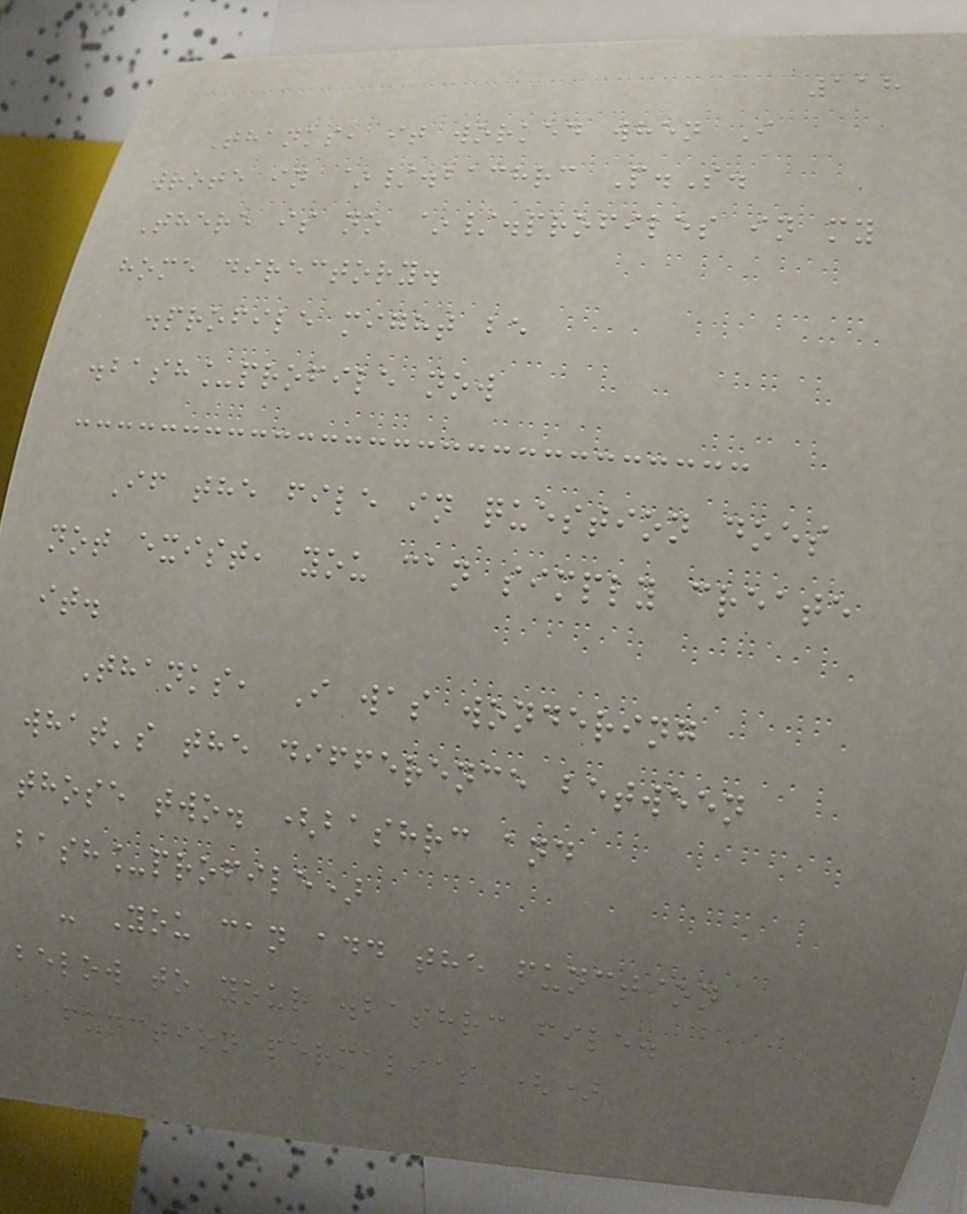118
Thanks, it worked when I
wrote in ~/.bachrc P.S.
There is no ~/.profiles in my
home directory.
.profile might be
.bash_profile now
If the file in question does
not exist, you can simply create
it.
Thanks, I was wondering
what's the difference between
those two. (bashrc and
bash_profile)
- You can add the function
below to your .bashrc file.
function permalias ()
